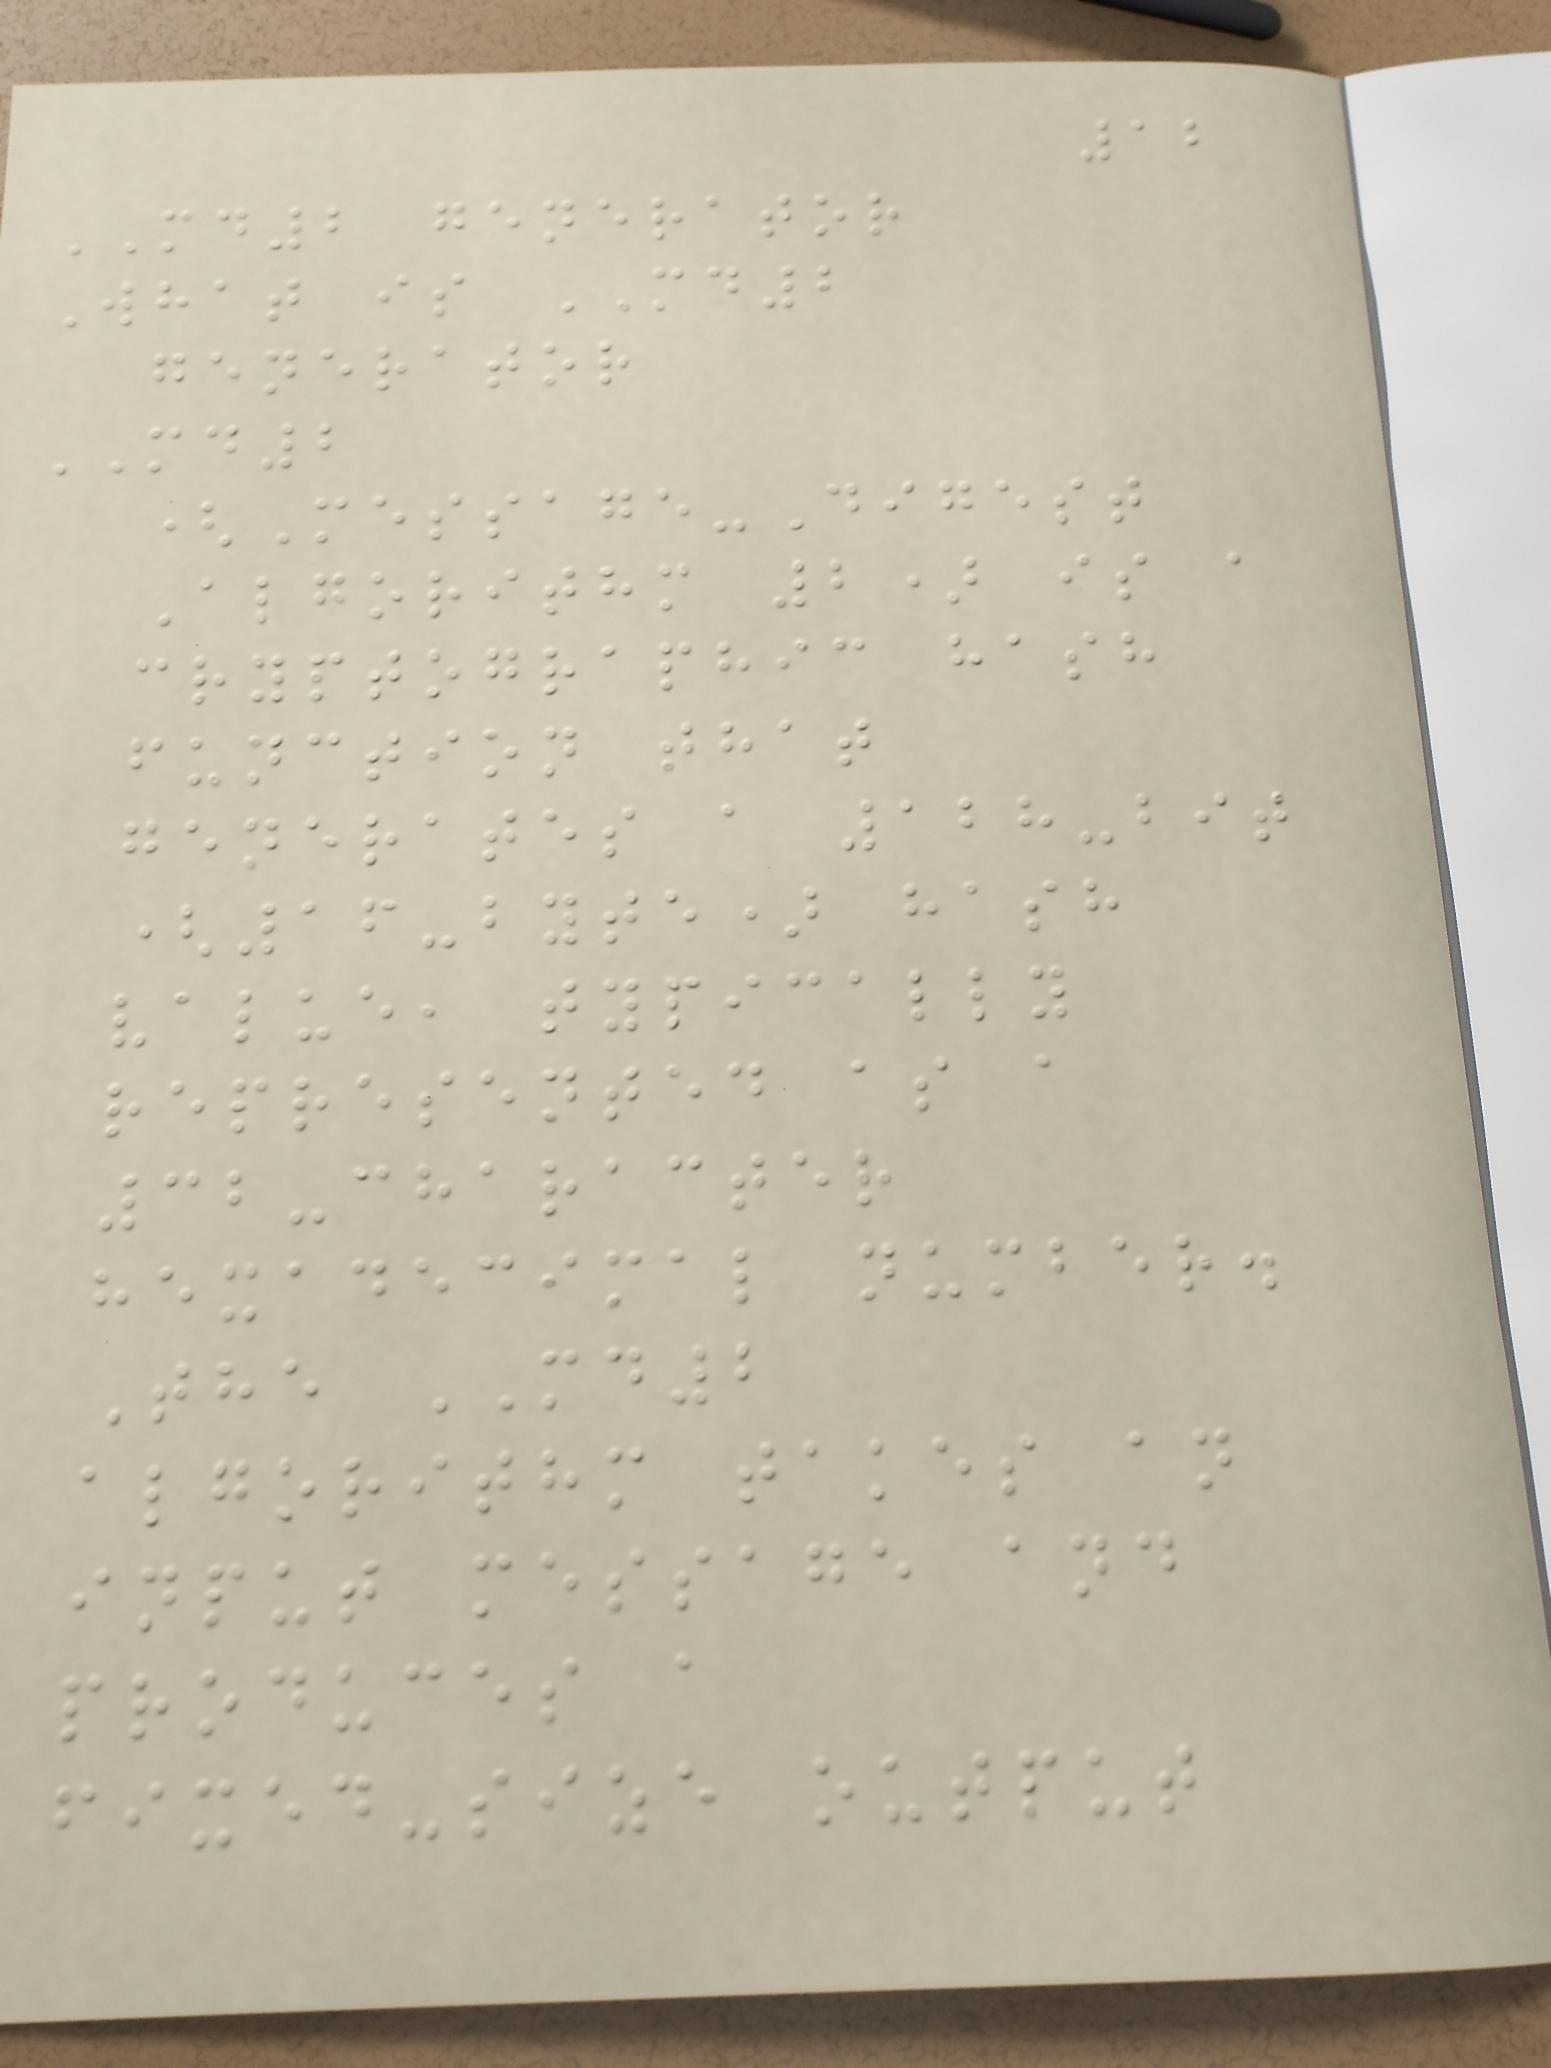12
MD2 generator
What is MD2
generator
MD2
(Message-Digest
Algorithm 2) is a
cryptographic hash
function that
generates a 128-bit
(16-byte) hash
value, typically
represented as a
32-character
hexadecimal number.
The MD2
algorithm takes an
input message and
produces a
fixed-size output
